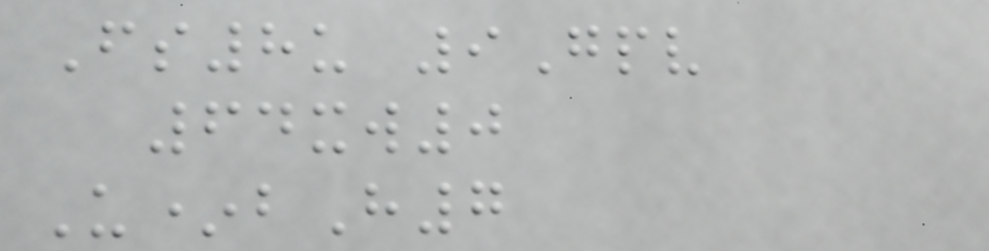Fs8u 9Gpv
64xw0
U*bH7
